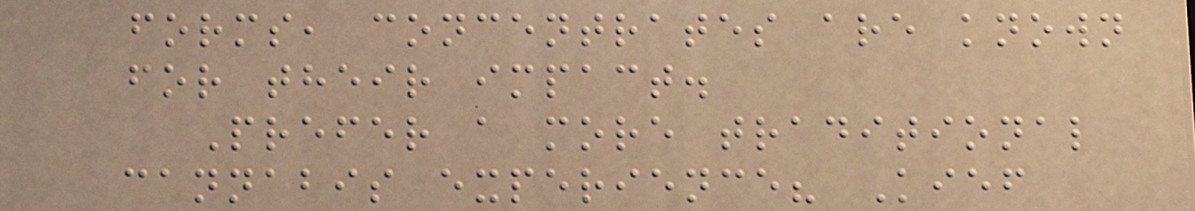forms, concentrates are known
for their impact.
Prefer a more traditional
cannabis experience? Kief
